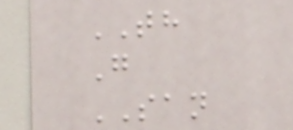TH
G
SAN
